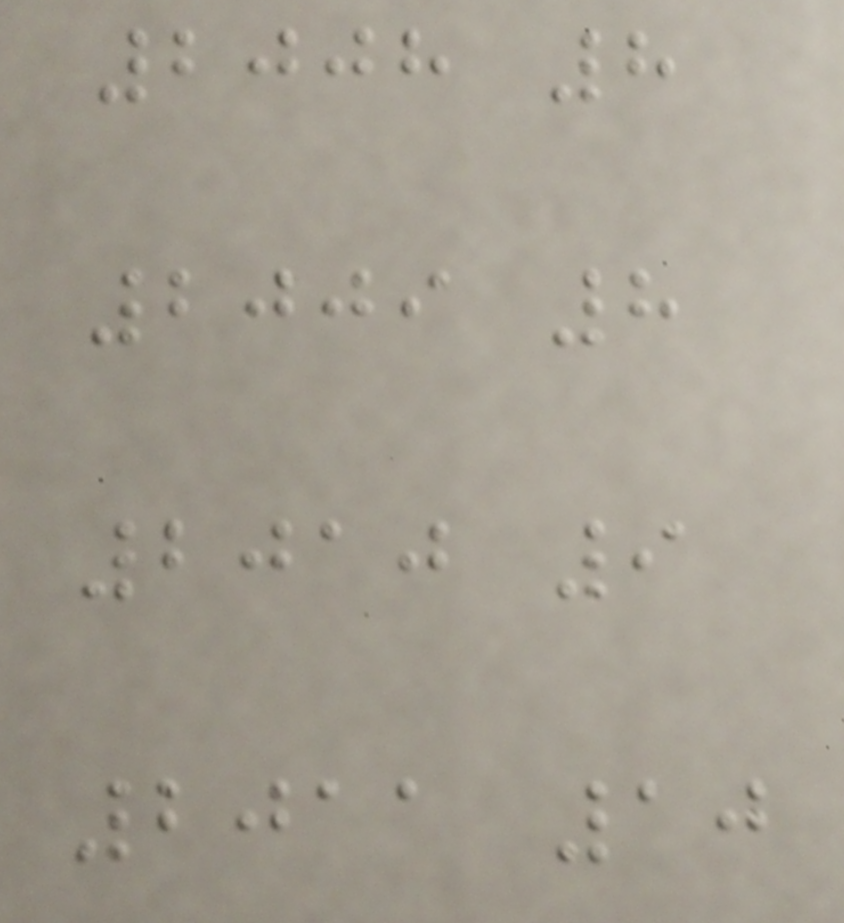2008 8
2009 8
2010 9
2011 10
